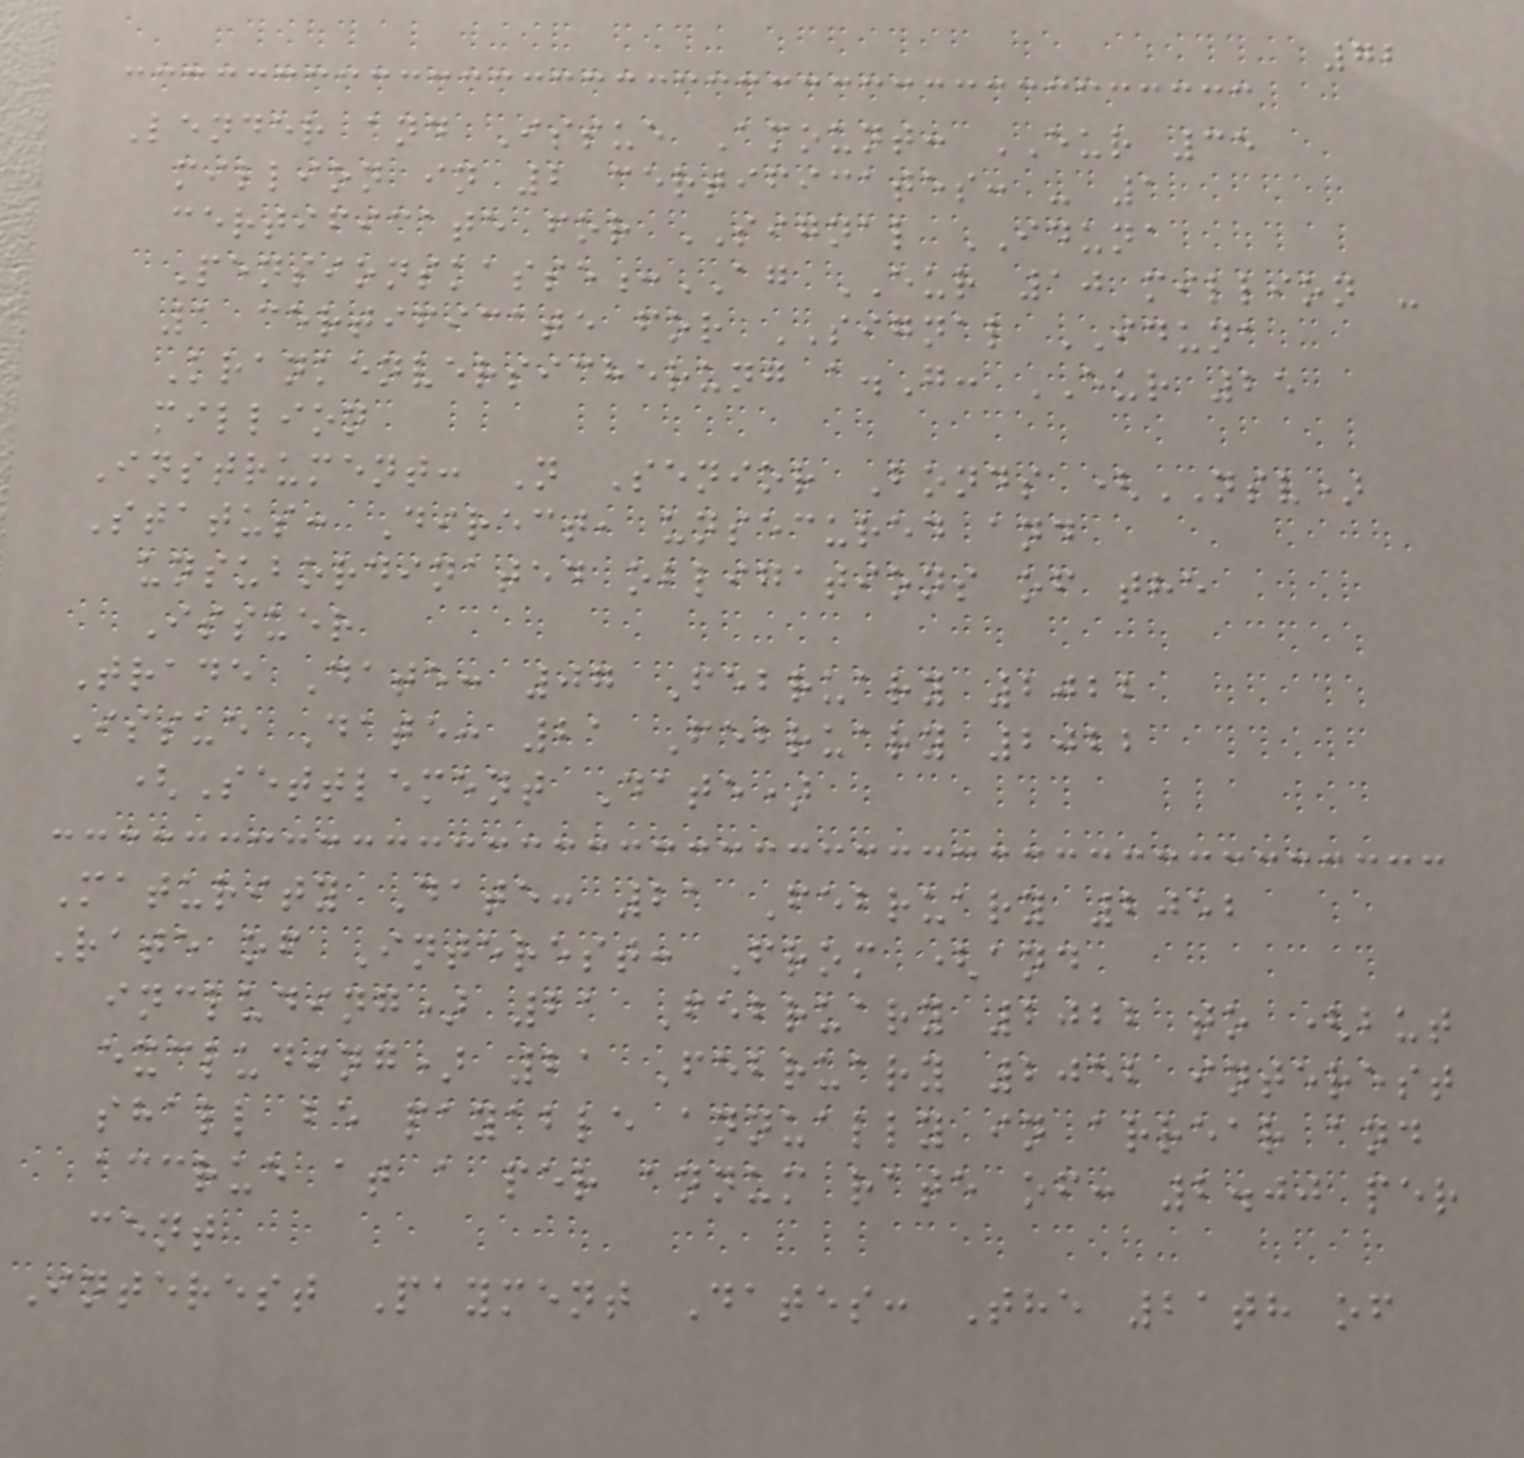72
Lender and Issue Amount: EUR 35
million in 2 certificates: - 1
certificate for SIGNAL IDUNA
Pensionskasse:AG EUR 10 million -
1 certificate for SIGNAL IDUNA
Krankenversicherung a.G: EUR 25
million
Instrument: N Senior Bonds (NSV)
Status: Direct, unsecured and
unsubordinated obligations of the
Issuer
Trade Date: 07 February 2022
Issue Date: 21 February 2022
(Settlement Date)
Maturity Date: 21 February 2052
Rate of Interest: From (and
including) 21 February 2022 to (but
excluding) 21 February 2052 interest
shall be payable annually in arrear and
accrue at a per annum rate of: 2.00 per
cent
Interest Payment Dates: The 21th of
